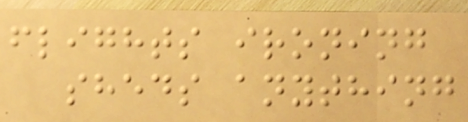flights ironing
sheds anything
